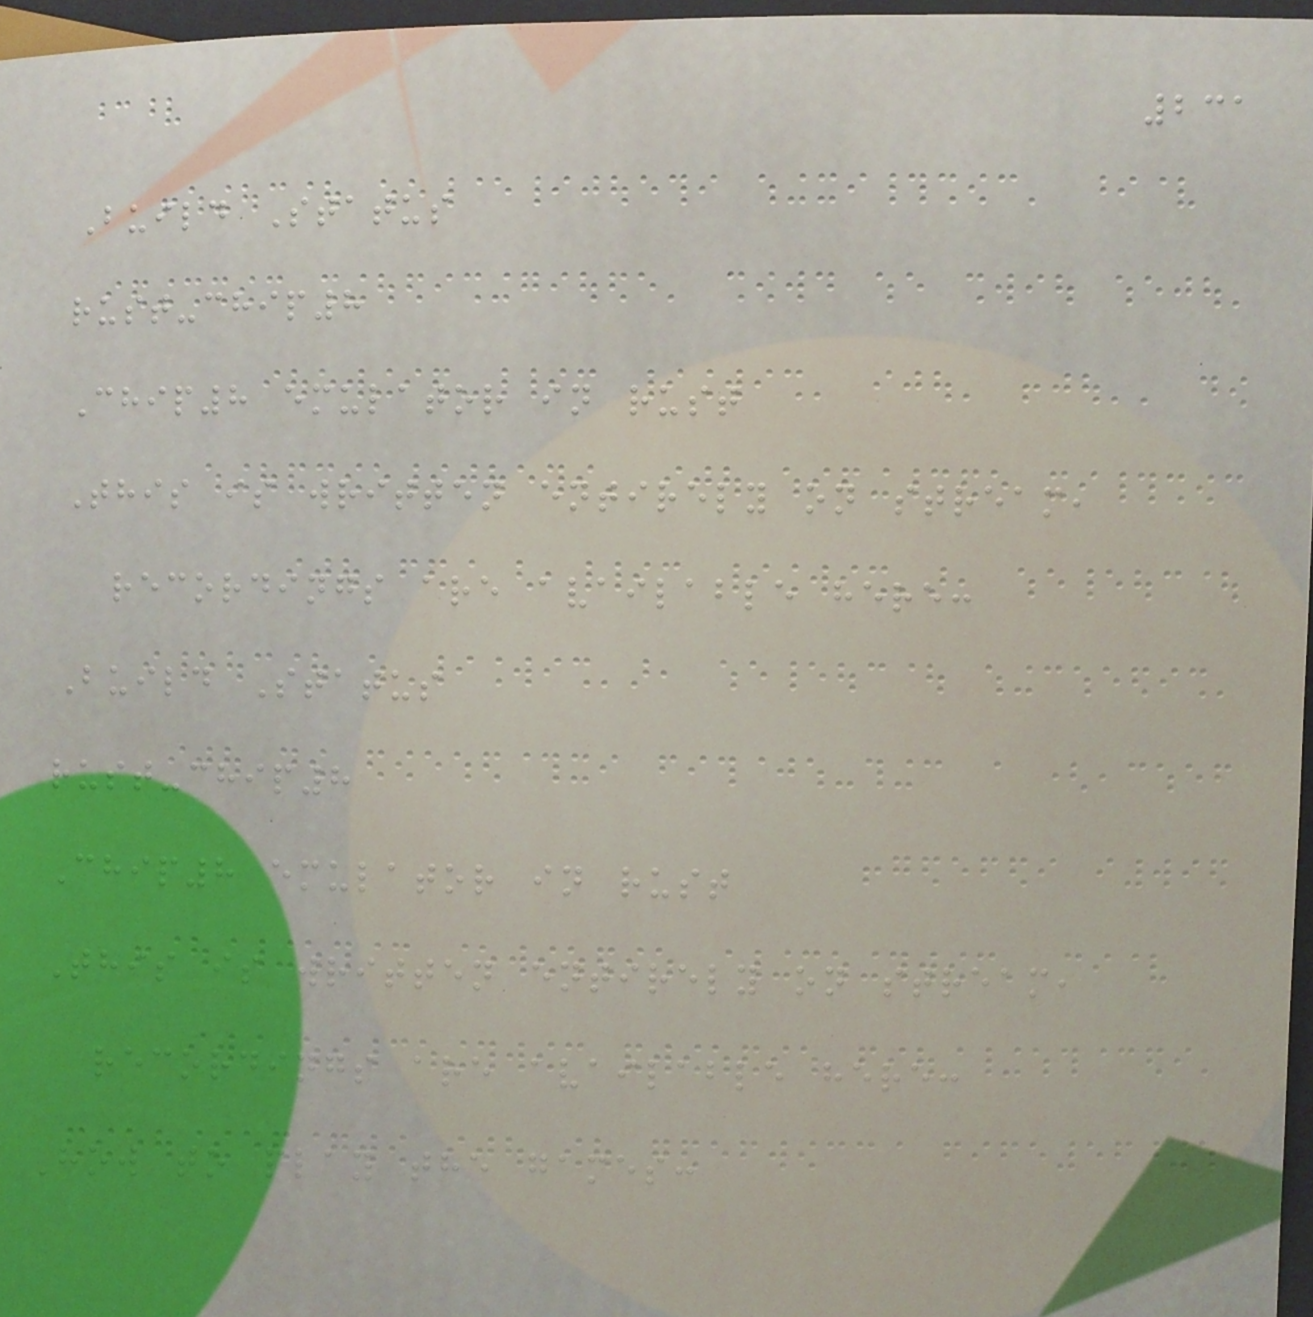231
Build Status
rust-chip8
Chip8 emulator in rust
This is written entirely on stream,
recordings are available here:
Build Status
rust-chip8
Chip8 emulator in rust
This is written entirely on stream,
recordings are available here:
How to play the games:
